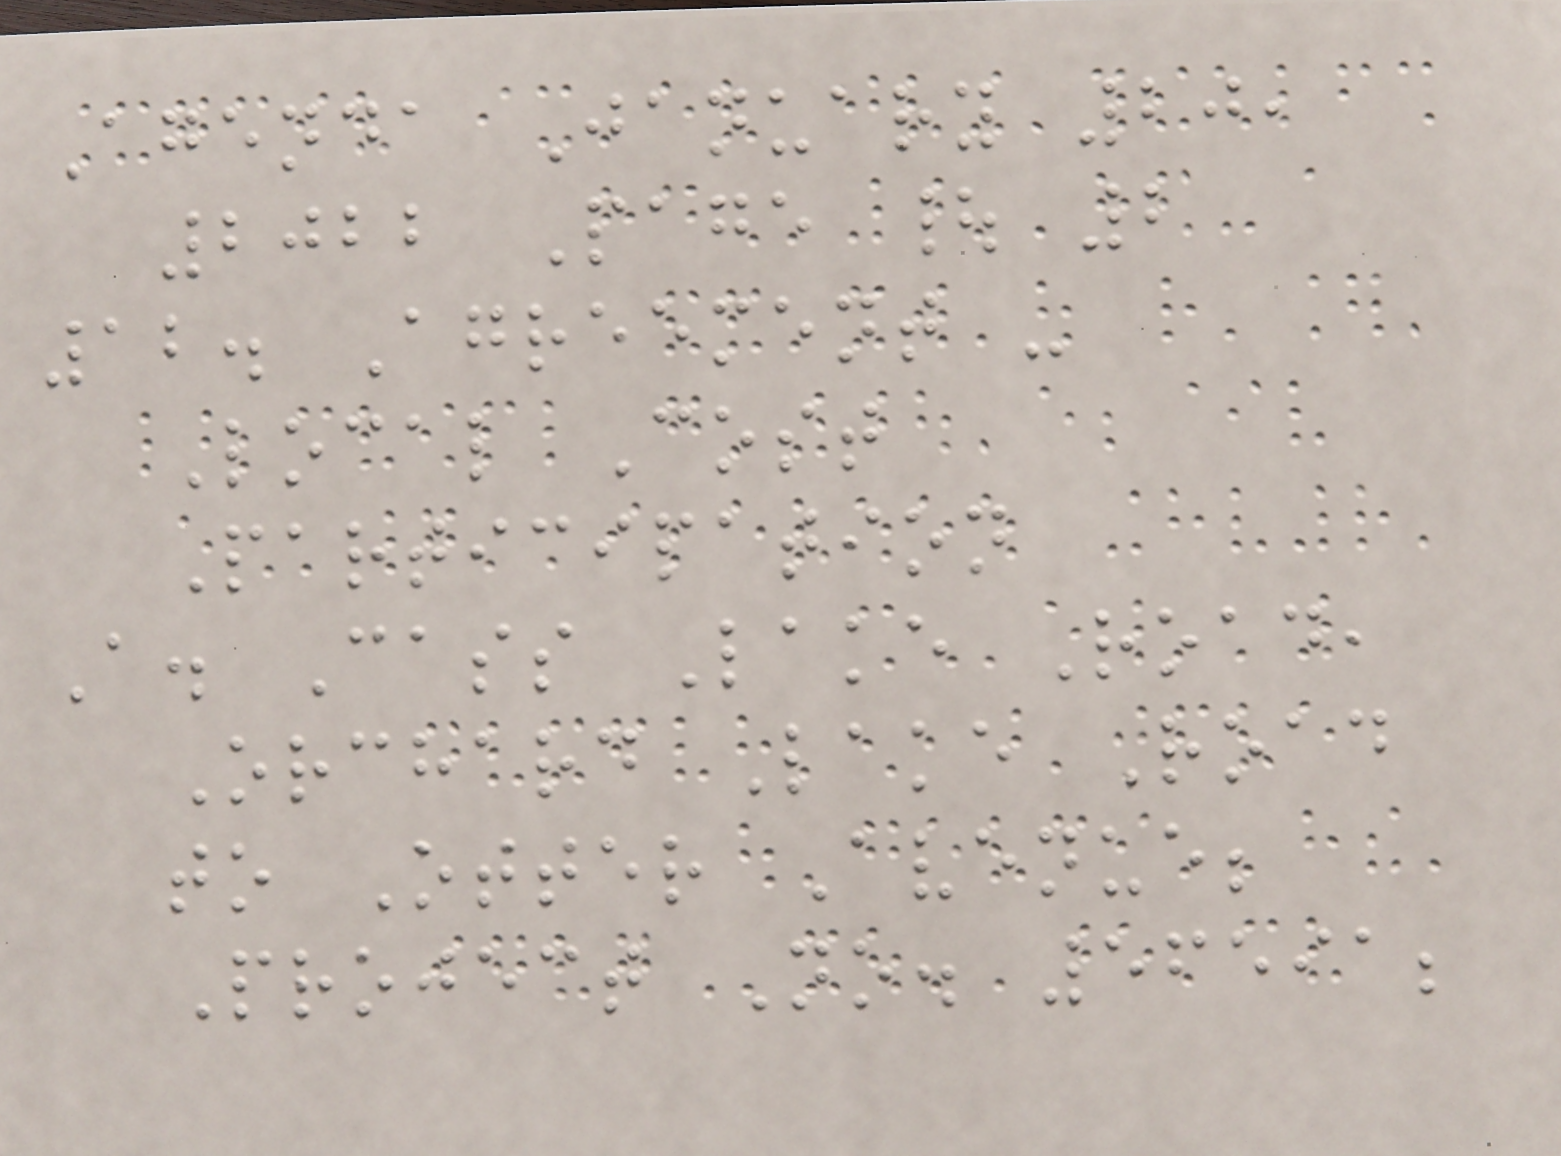Agenda January 20,
2022 Page | 2
12. Agreement -
Local Cost
Participation
A. Cass Lake Road,
Orchard Lake Road
to Otter Avenue;
Project No. 56591;
